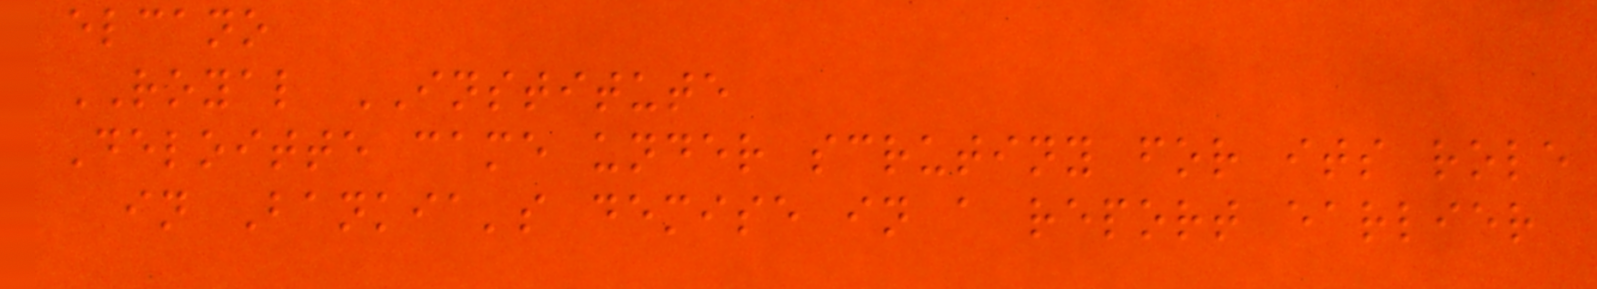elcano
ROYAL INSTITUTE
Deloitte came under scrutiny for its role
in Bankia's demise in a report earlier
